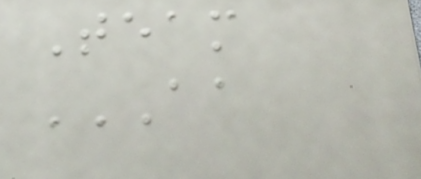Team
AA
